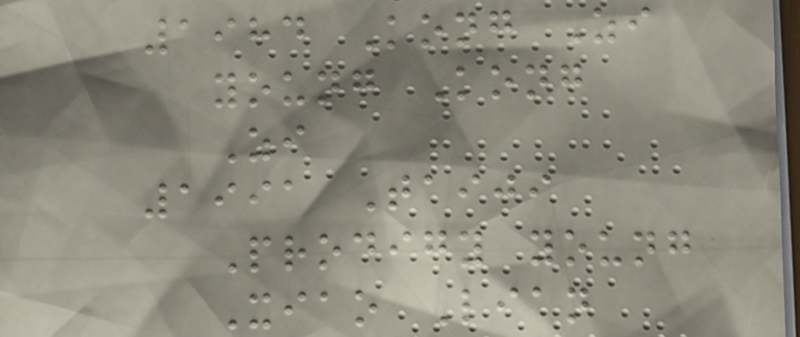1984 Kong Zi
young Kong
Zi
1991 Taiji
Prodigy young
Xiao Lian
